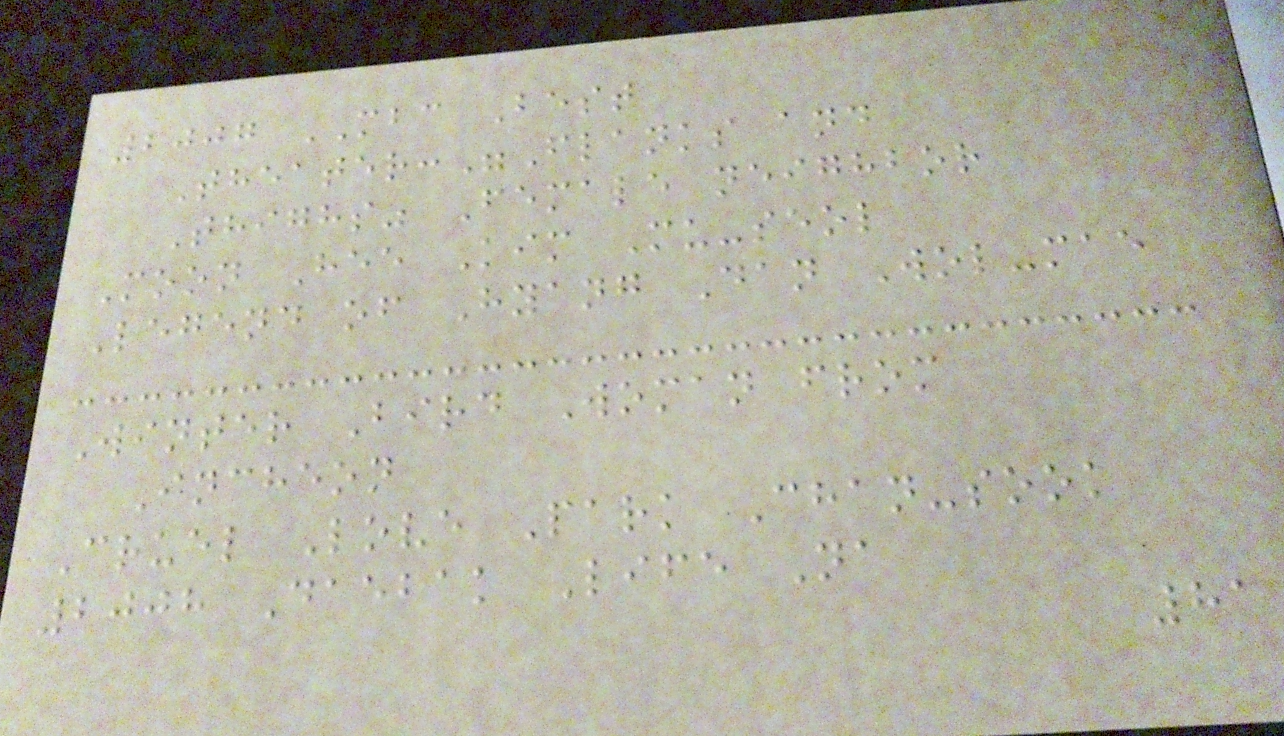2007 MBC Best
Theater:"Flanks and
Thighs" Female neighbor
Moon Hee Kim Mu-seol
Legend of Hyang Dan Wol-mae
Winter Bird Woman from
Incheon
Cruel Love Park Chan-sook
2008 Daebak Life Na
81
